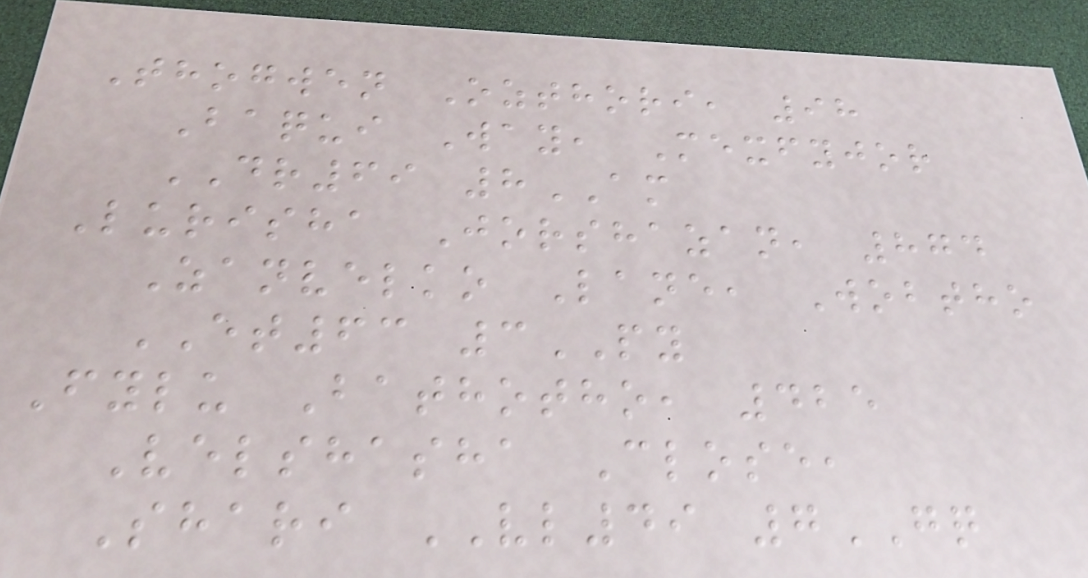Thogwen Ozthori, 98
Baqui Way, Mexfyjor
DR69 8AM
Lurisha Jorshazan, 874
Zanvelko Lane, Wobtho
ET63 3PY
Fylu Bathotho, 425
Velshasha Close,
Shari VL49 7GQ
